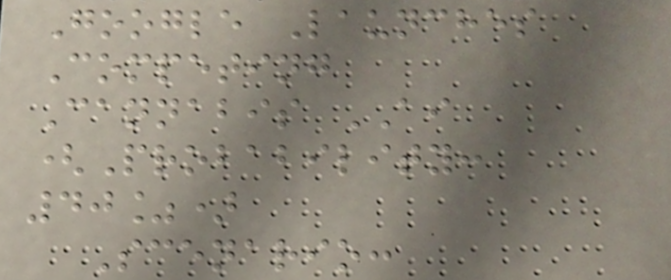Google Launches
Competing
Cannabis AI
(Probability:
40%)
Scenario:
